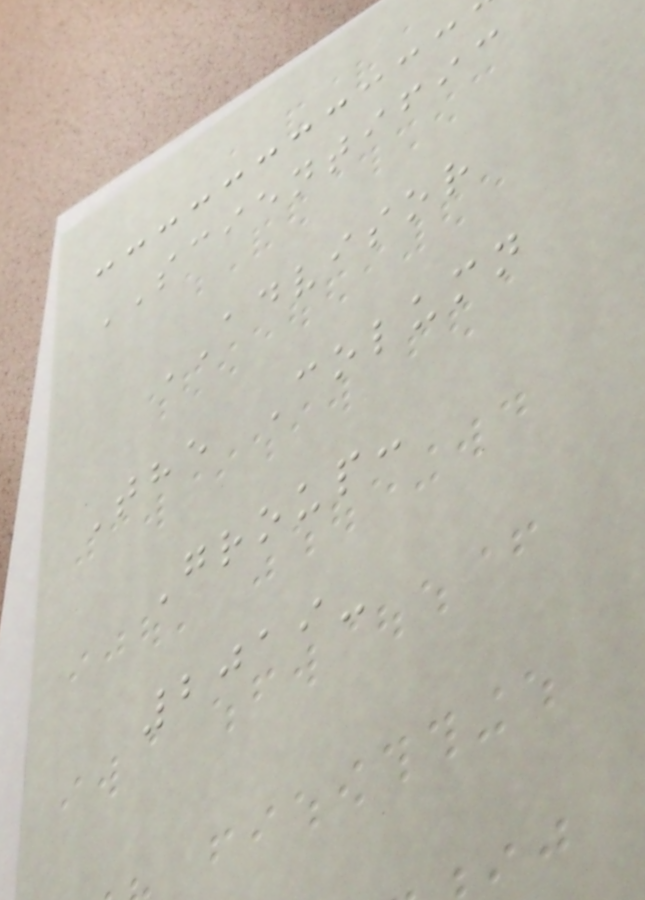SCIENTIFIC
ADVISOR
The Column
Group:
2019-
